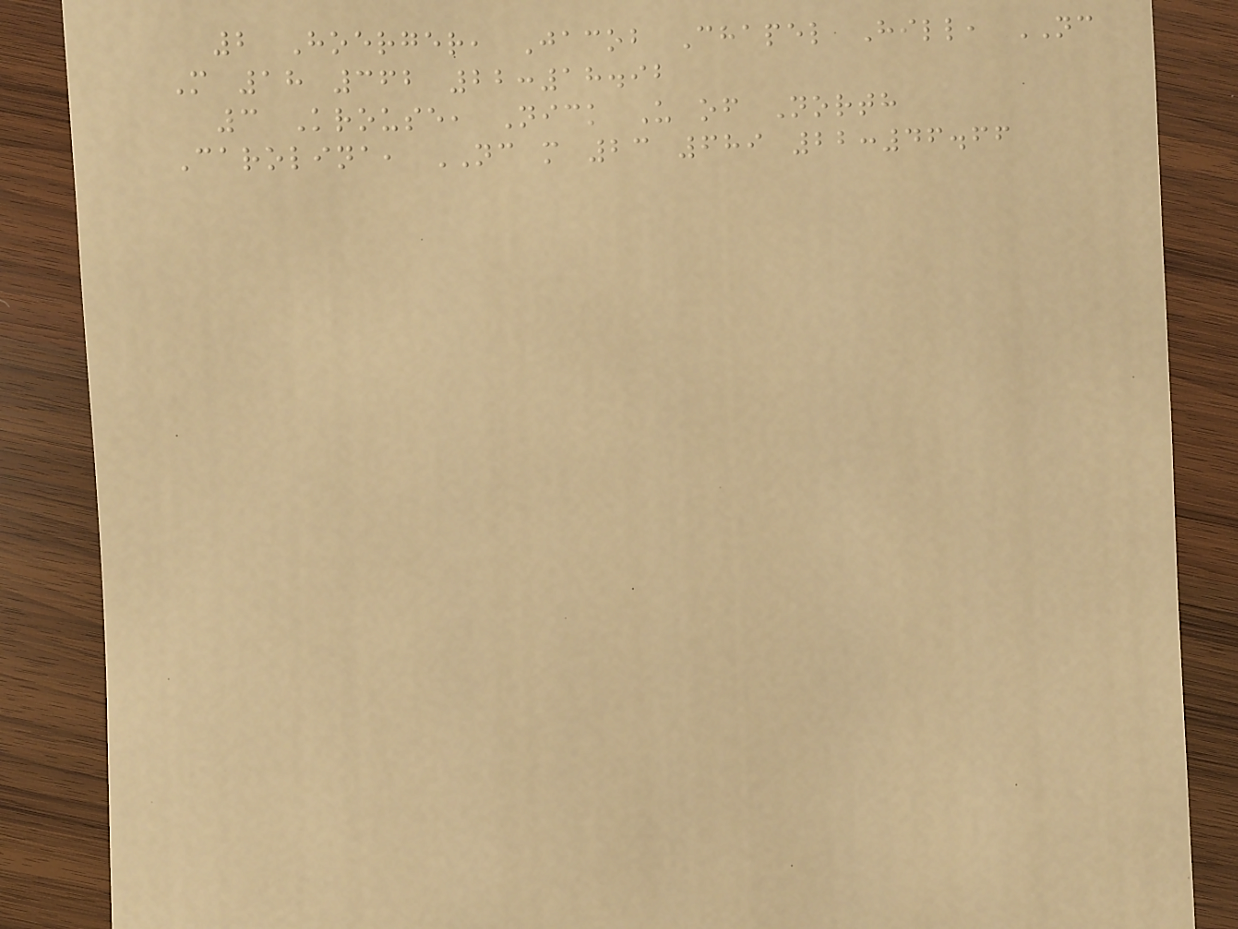2 Hoerger, Jacob Chapel Hill, NC
M 18 362 22:18.92
3 Krouse, Nick U of North
Carolina, NC m 23 689 22:46.66
